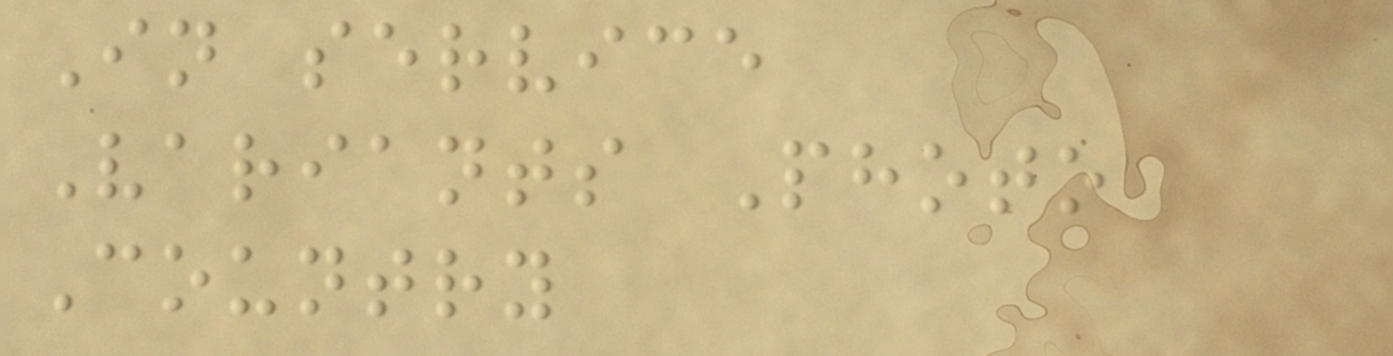In service
Variants Photo
Country
